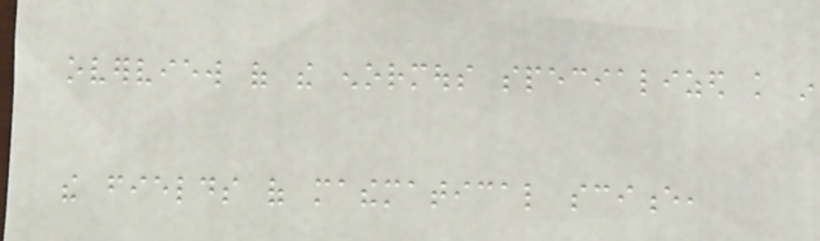overview of the enormous specialized knowledge in
the fields of mathematical science,
